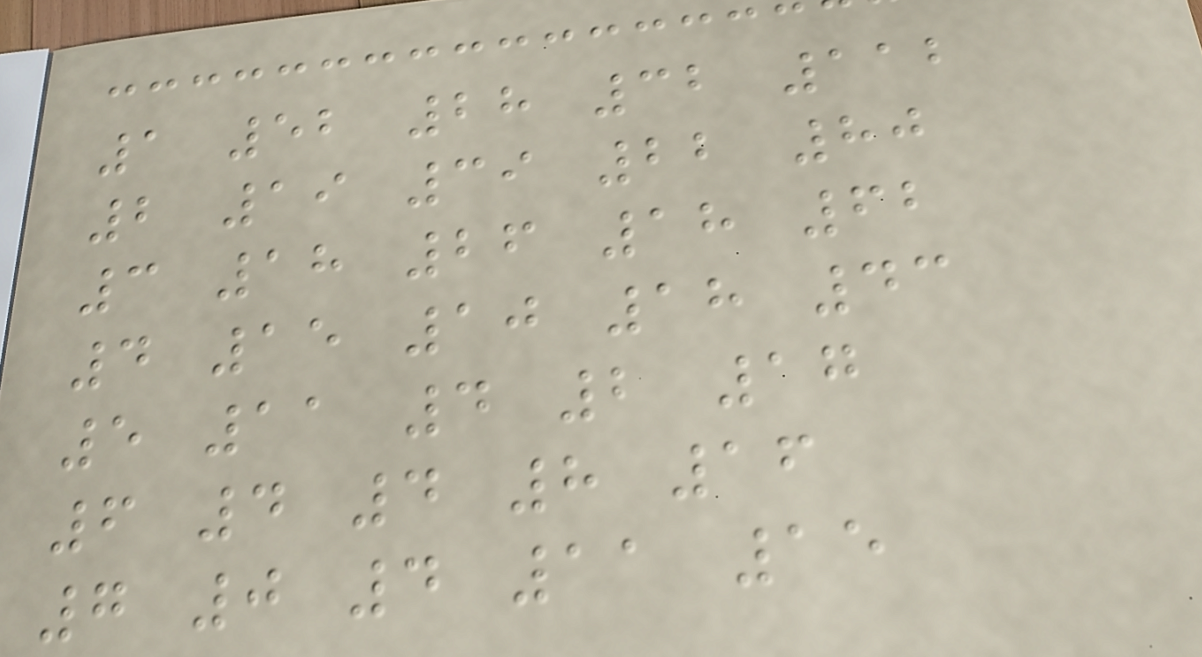1 52 28 32 112
2 19 39 22 80
3 18 26 18 62
4 15 10 18 43
5 11 4 2 17
6 4 4 8 16
7 0 4 11 15
